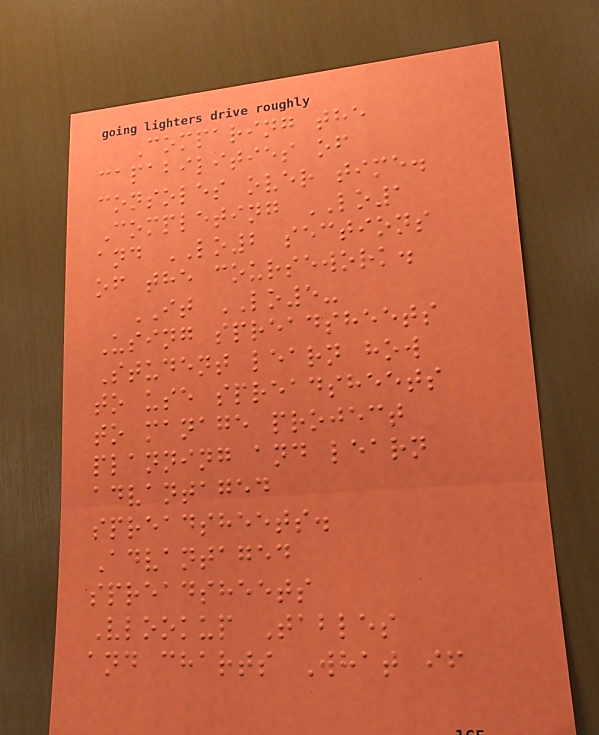Comparing the
capabilities of
consoles over time.
Completing LO1
and LO2 sections
of the coursework.
IT LO5-
Using spreadsheets
Student learn how
to use spreadsheets
to manage project
planning and learn
advantaged
spreadsheets.
Advantaged
spreadsheets
Vlookup Tables
and charts What if
